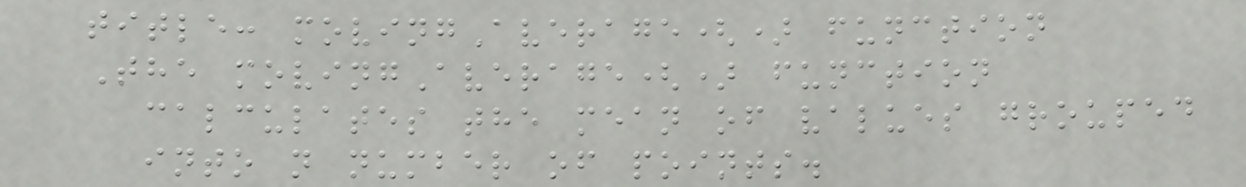title: movingAverage() function
The movingAverage() function
calculates the mean of values grouped
into n number of points.
